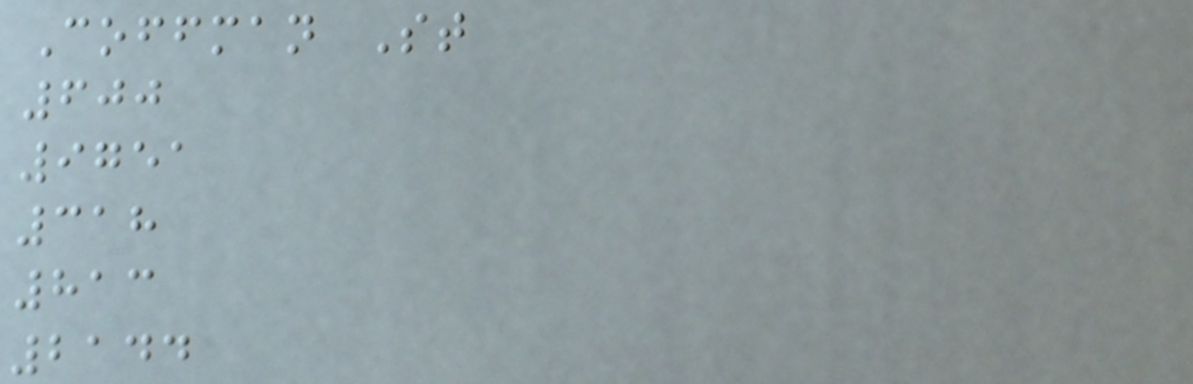Coffman St
600
9751
318
813
2144
